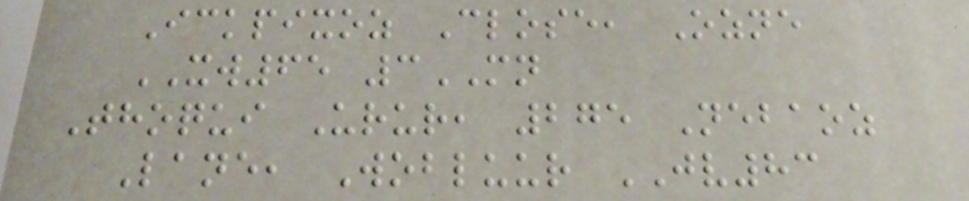Ickpixoz Close, Ozne
XW65 3MN
Thoqui Urur, 275 Nebaoz
Lane, Wobluur JV83
